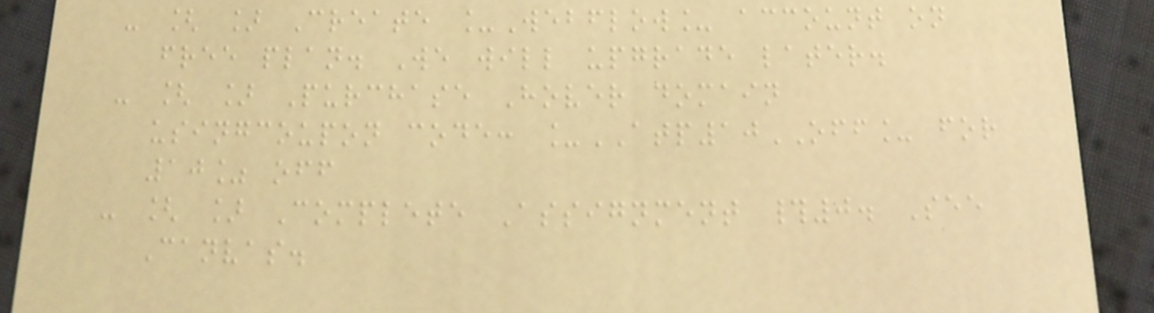- [ ] Create _Webflow_ account on
free plan. We will upgrade later.
- [ ] Purchase Hover domain
usingcoupon code: _ATP10OFF_ for
10% off
- [ ] Complete Assignment #0. See
Canvas.
